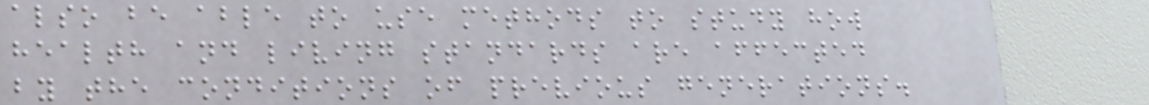also be able to use methods to study how
health and living standards are affected
by the conditions of previous generations.
